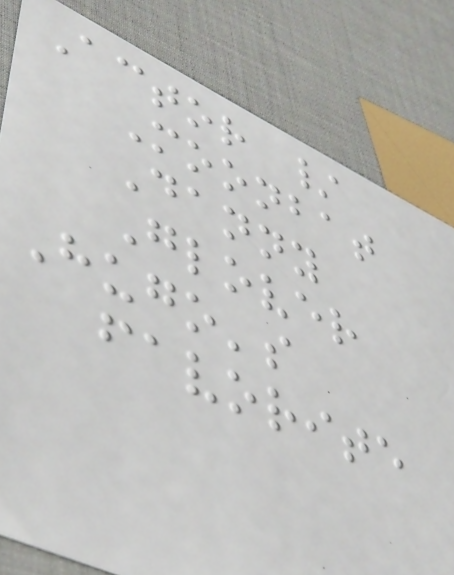Actor /
Moonbat
Danny
Glover
Hugo's
favorite
